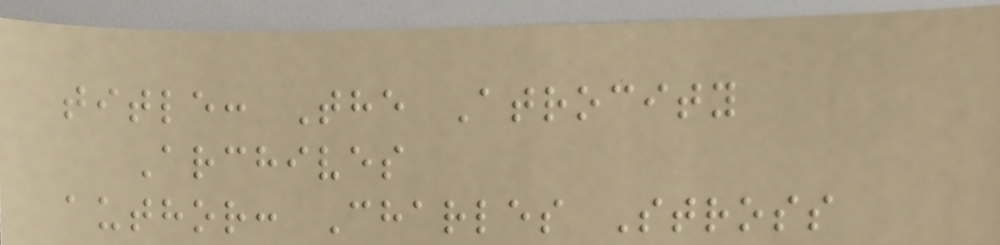title: The Atrocity
Archives
author: Charles Stross
